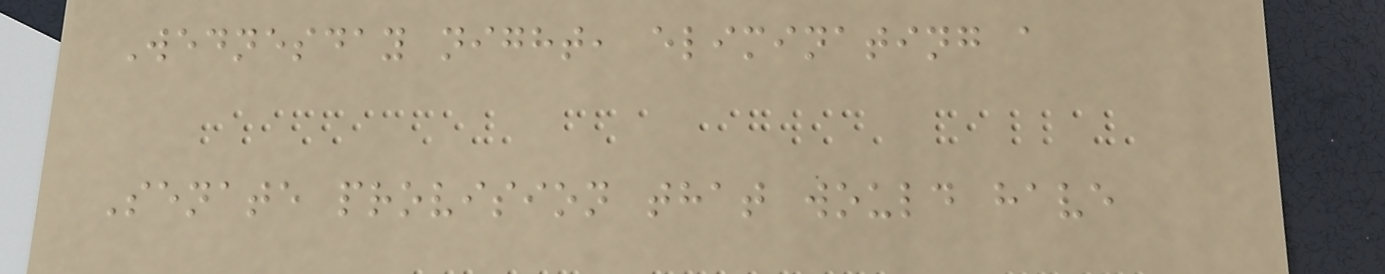Wednesday night, eliminating a
Senate provision that would have
